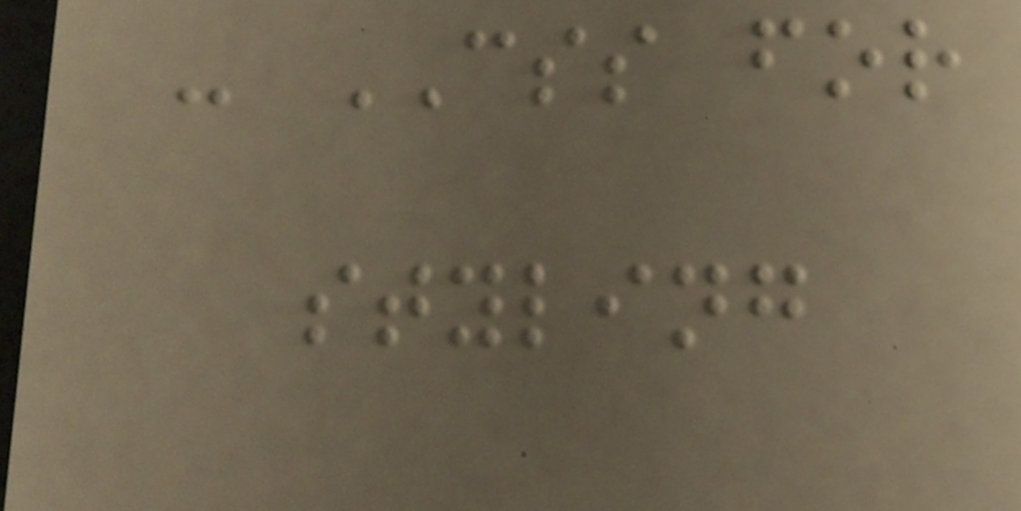- CSS for
styling
